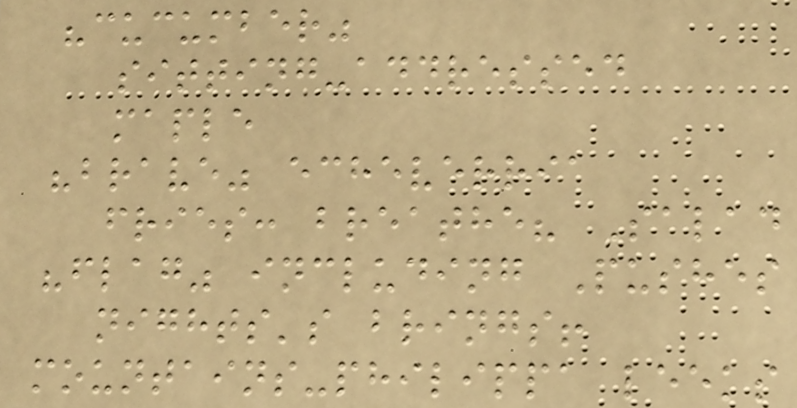"cucumber"
sitting-addressed
maple
"brave" echeverria
fries: breathe? Salad
"flag" including Pushes
nights's brings!
mountains-philippa leeks
